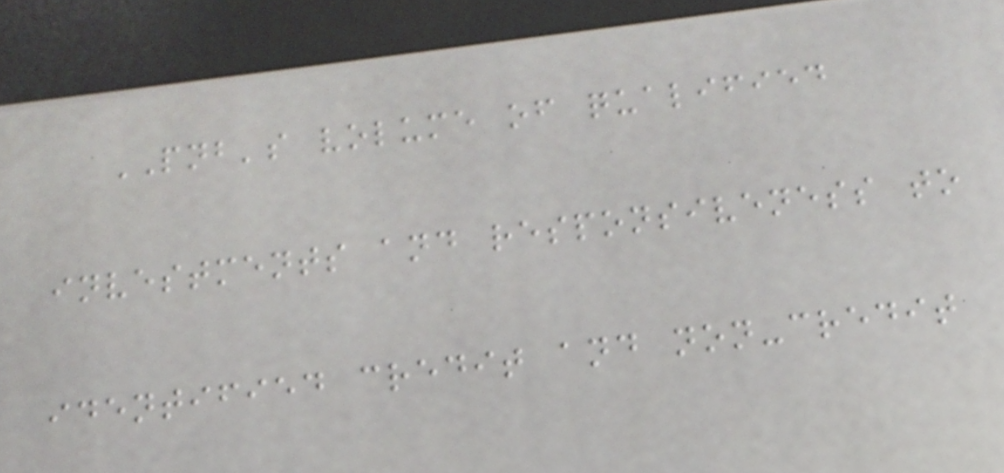PNB's volume of qualified
investments and responsiveness to
identified credit and non-credit
